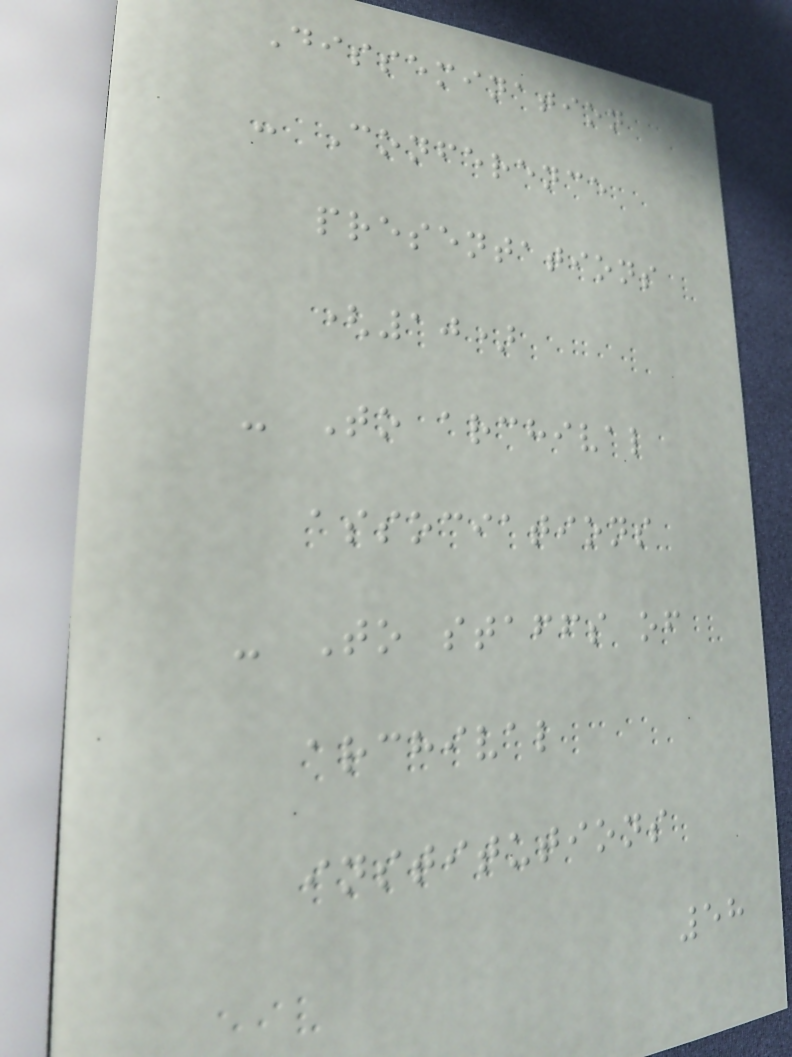Dissemination
- Conference
presentations
(10)
- To archival
associations
- To staffs of
archival
institutions
58
